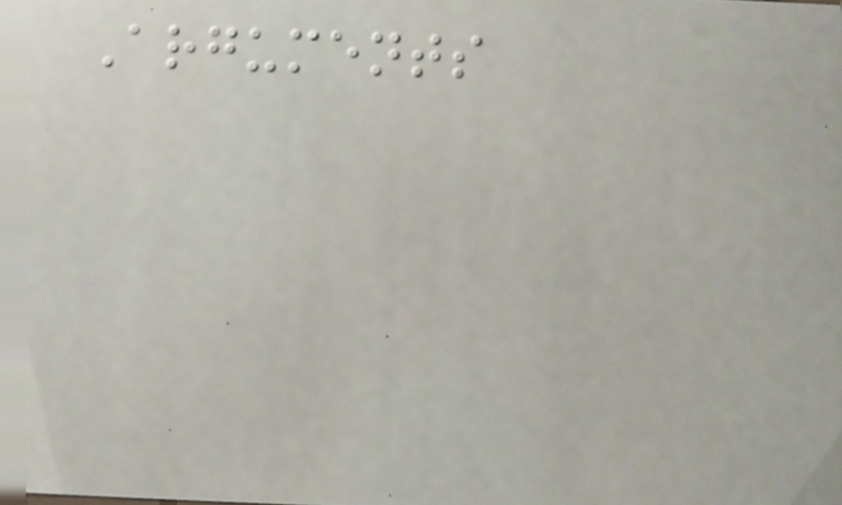Arguments
